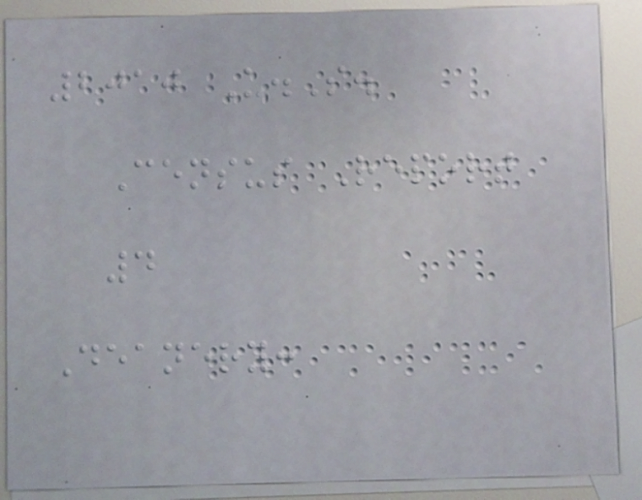2010 U.S.
Census Report
4
Deanery:
